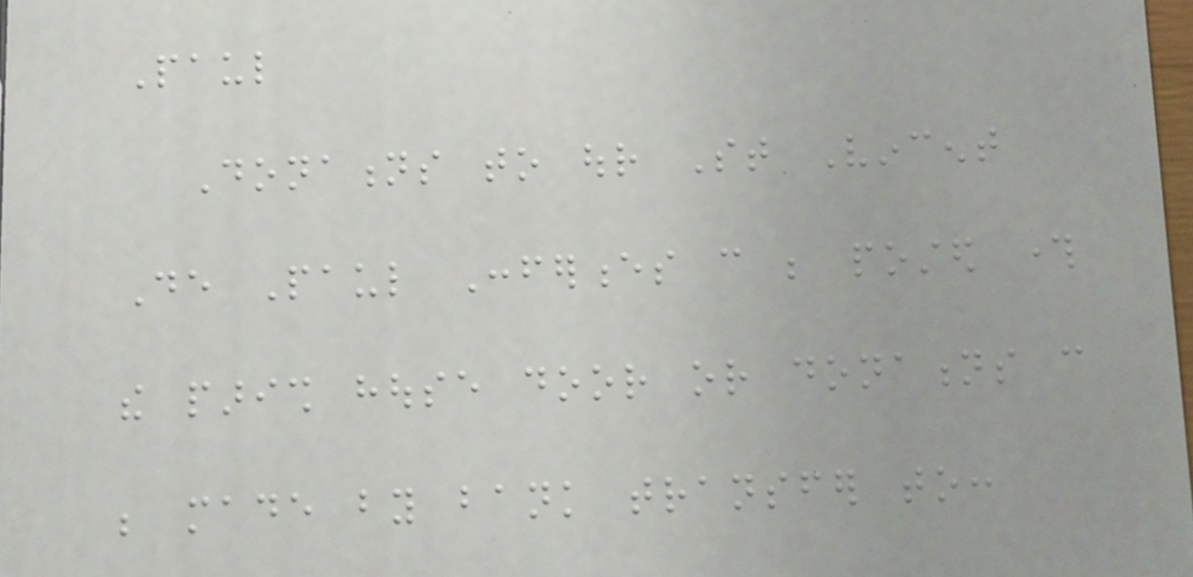Paul
Donations to our St Vincent
De Paul Conferences can be posted through
the parish house door or donations can
be made by bank transfer to:
